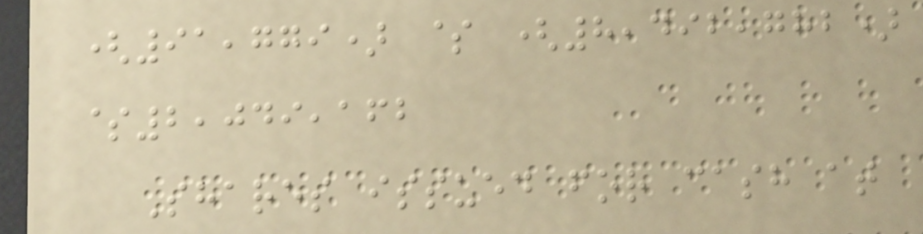(91,779) $ (8,492,782)
$2,049,162
Shares issued for cash at
